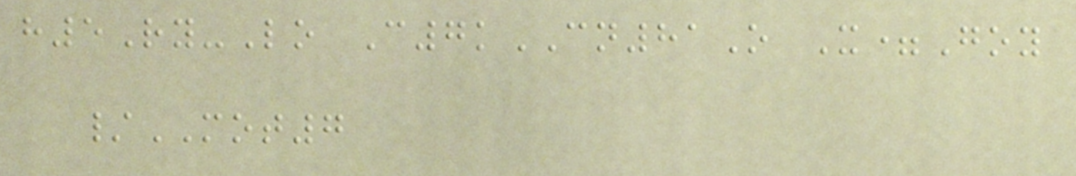h5Ry-Lo C7kCN81O X=Goy
/MOT7
